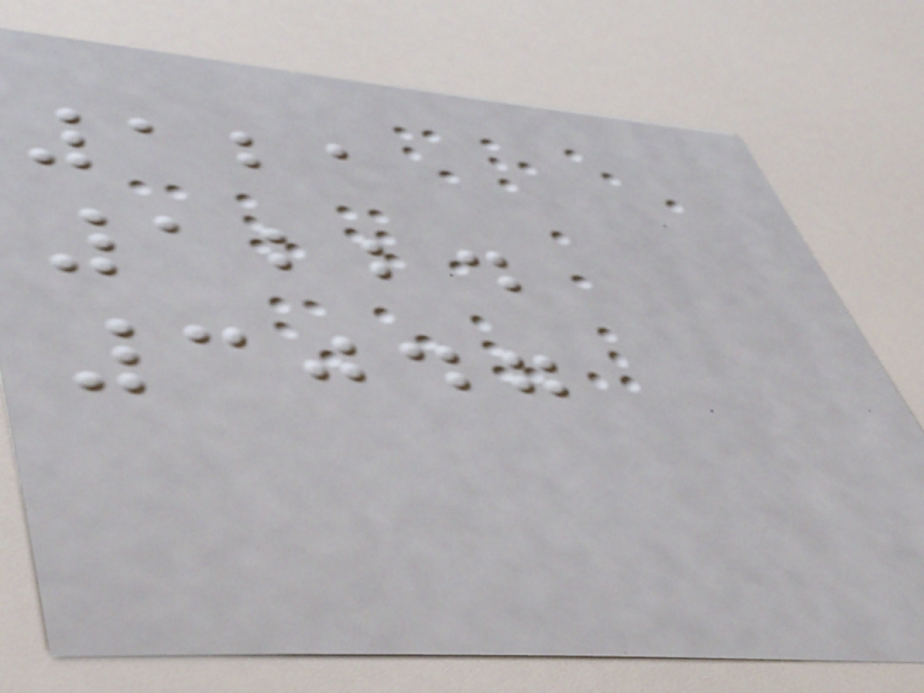121
1224
3047
